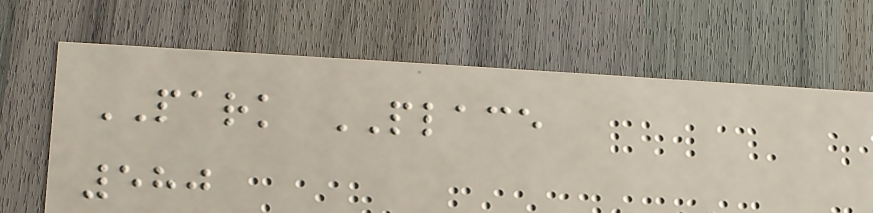PARK PLACE
580
